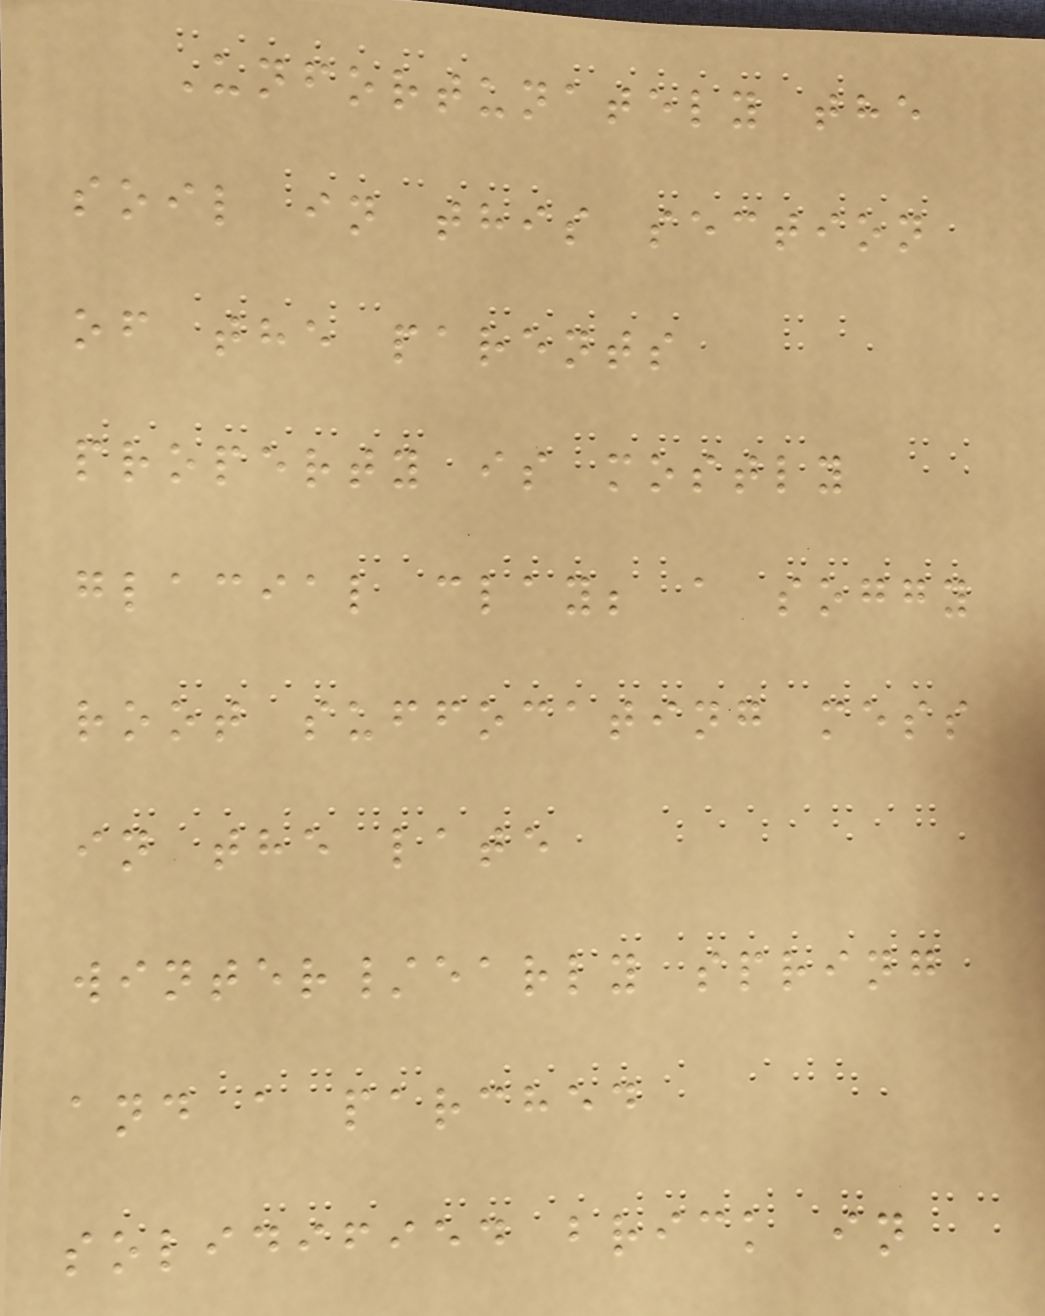Unfortunately the
soil in this section
of the parents
property is mostly
glacial clay; a soggy
root suffocating mess
in the late
winter/early spring
and a parched
solidified brick in
